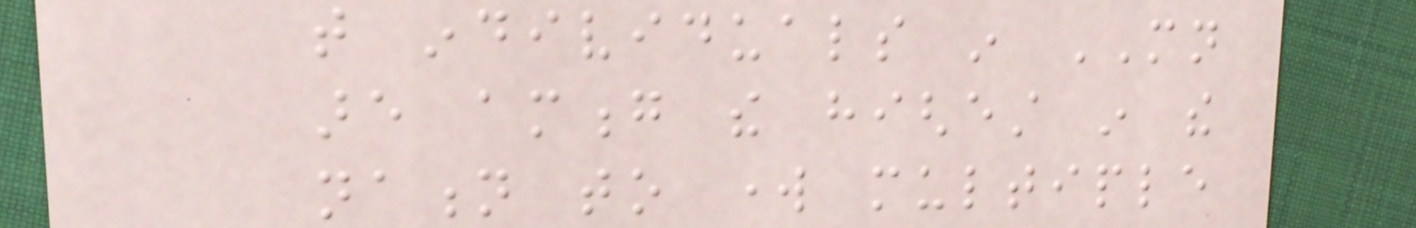that individuals in MN
are among the highest in the
nation to work multiple
